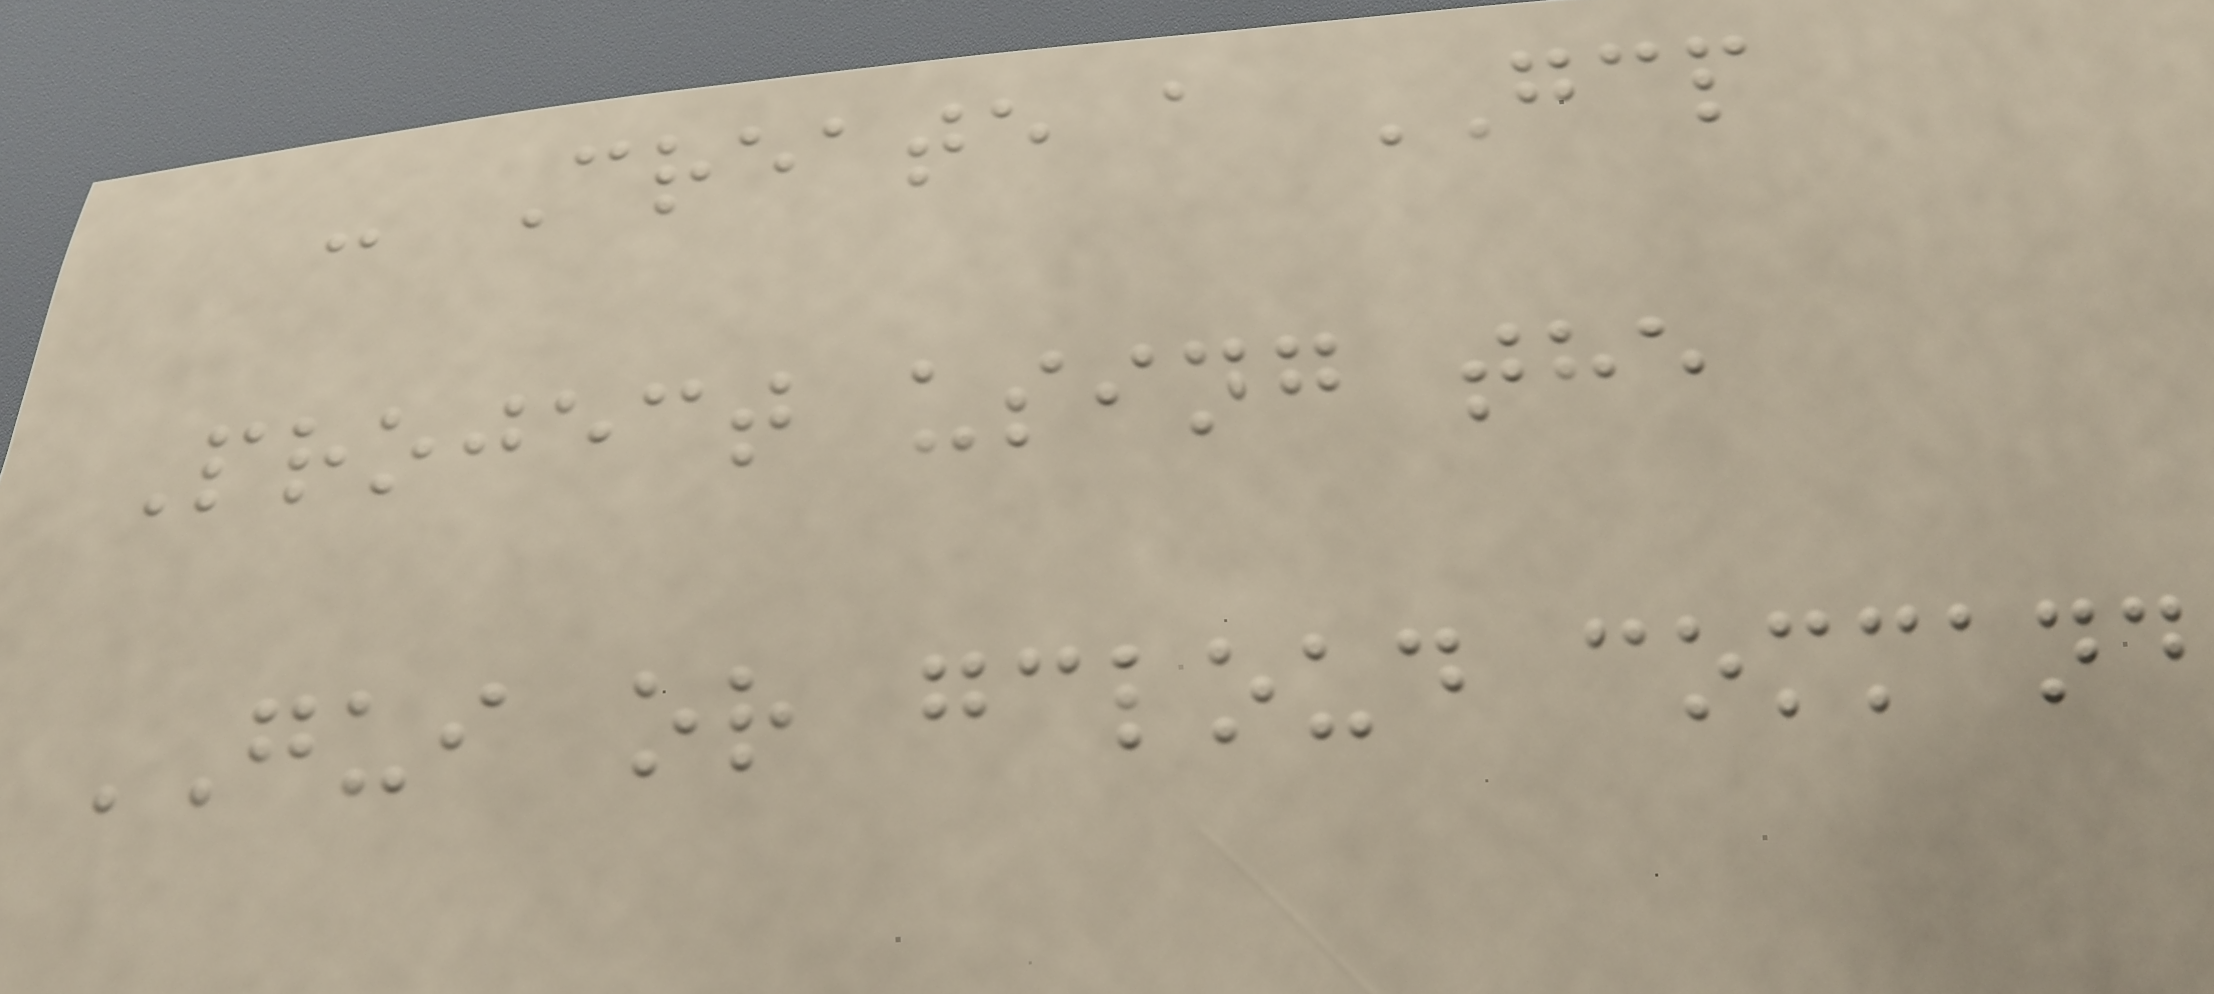- Create a GCP
Project using the
GUI or gcloud command
